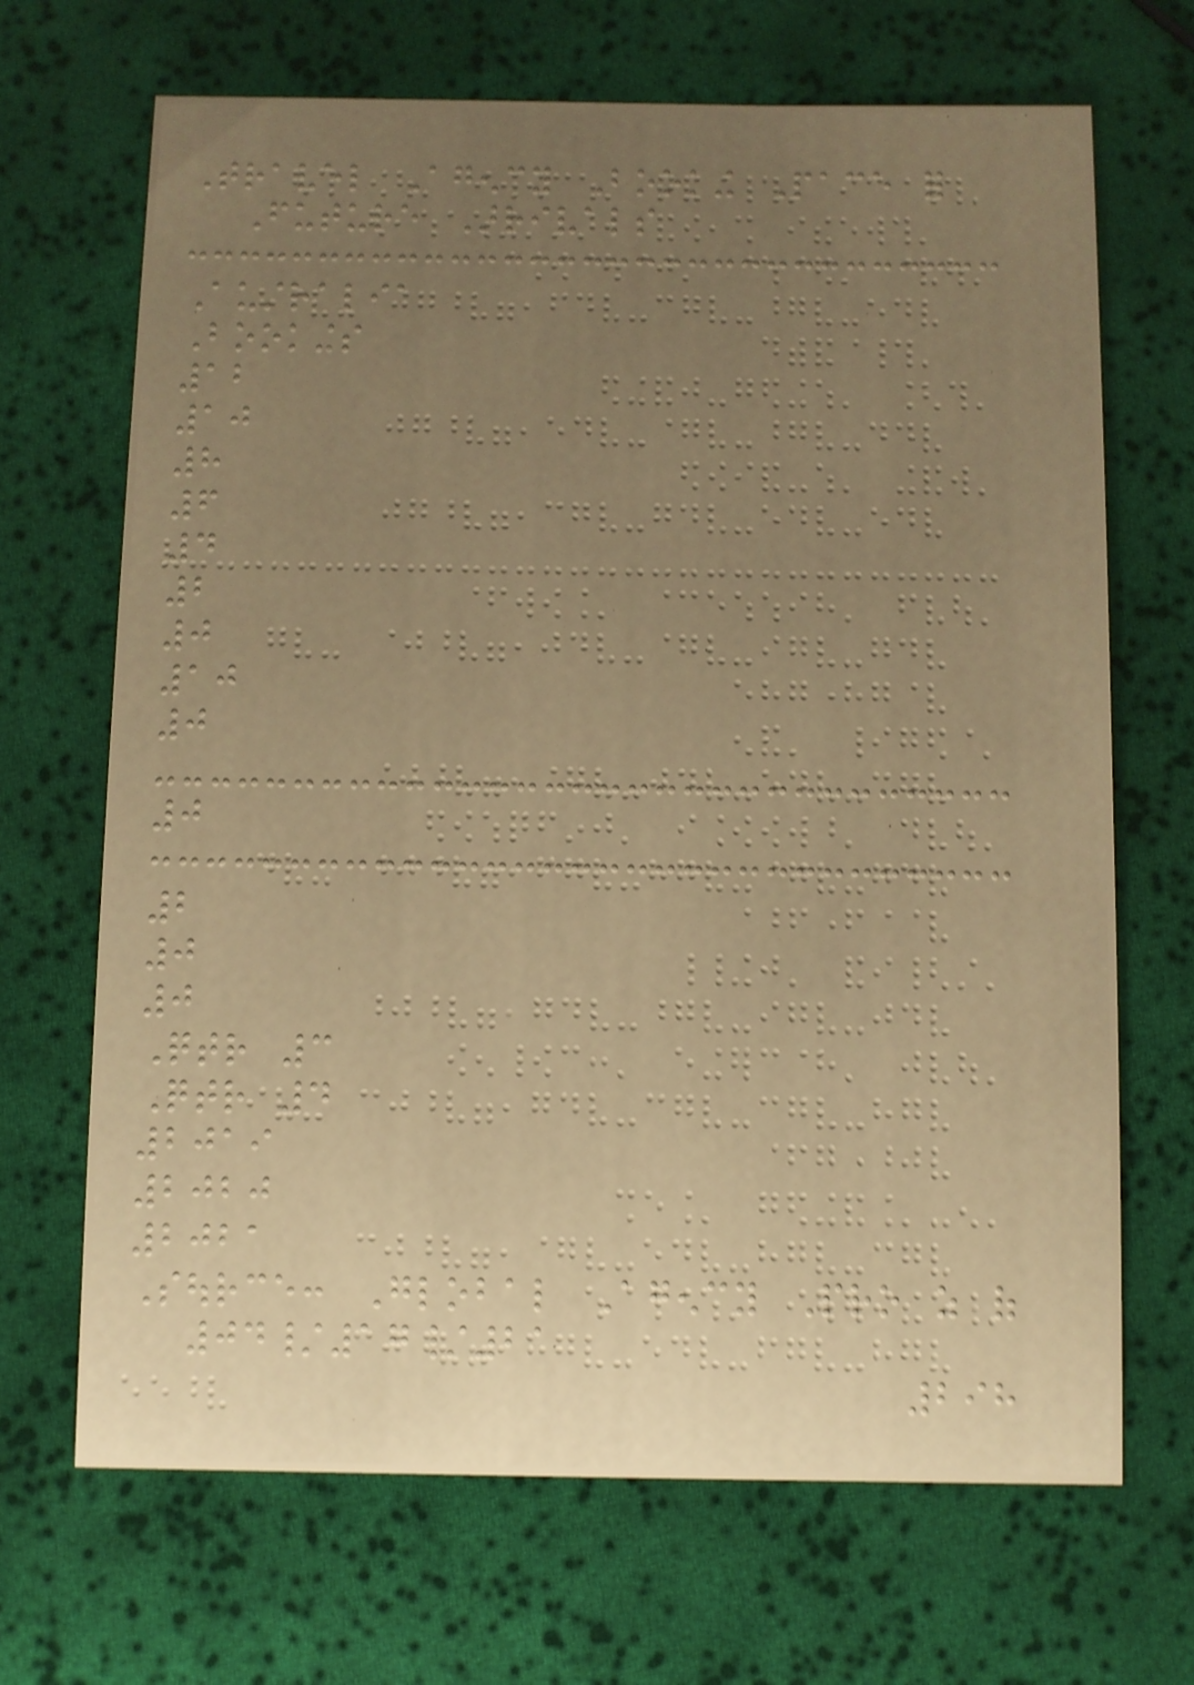Travel Agency Booking Pace for
Future Arrivals
Australia
Bookings
12
10
8
6
4
2
0
10
0
0
2
0
0
Qtr 3
Qtr 4
2019
2020
2021
Source: Global Agency Pro as of
04/17/21
298
